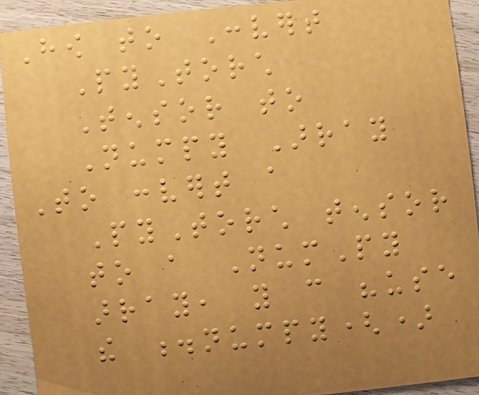How to Convert
PyTorch
Tensor to
Numpy Array
To convert a
PyTorch tensor
to a NumPy
array, you can "use
the .numpy()
